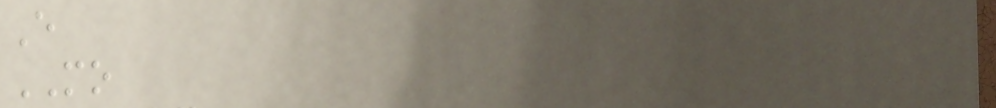E
MO
